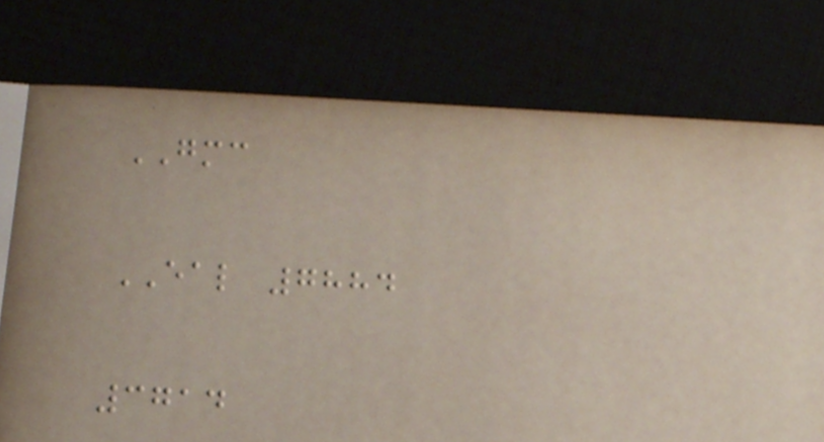GMC
EAL 7884
3714
